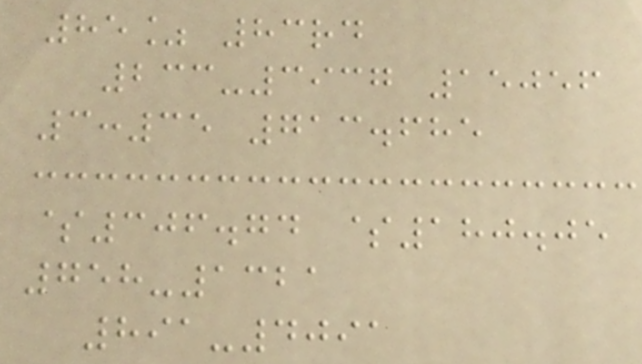85% 83rd
233-3937 15056
3:35 713.685
$306.74 $180.05
758-1321
891-4091
